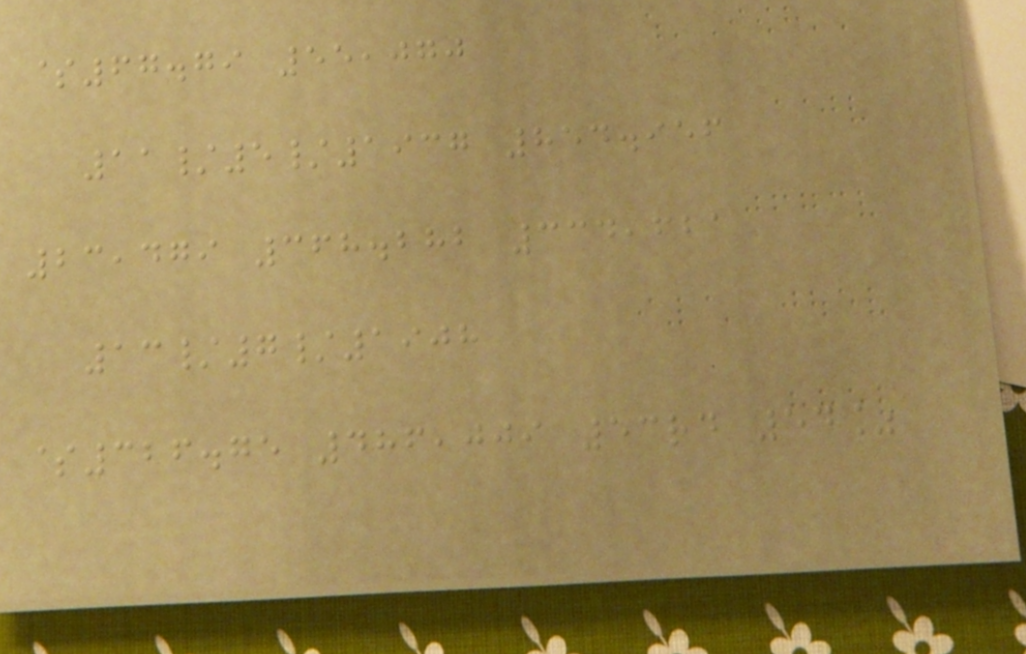$67.79 55,070
11/5/1937 854.956
23,479 368.282 334,621
13/7/1908
$326.75 486,009 53rd 54%
